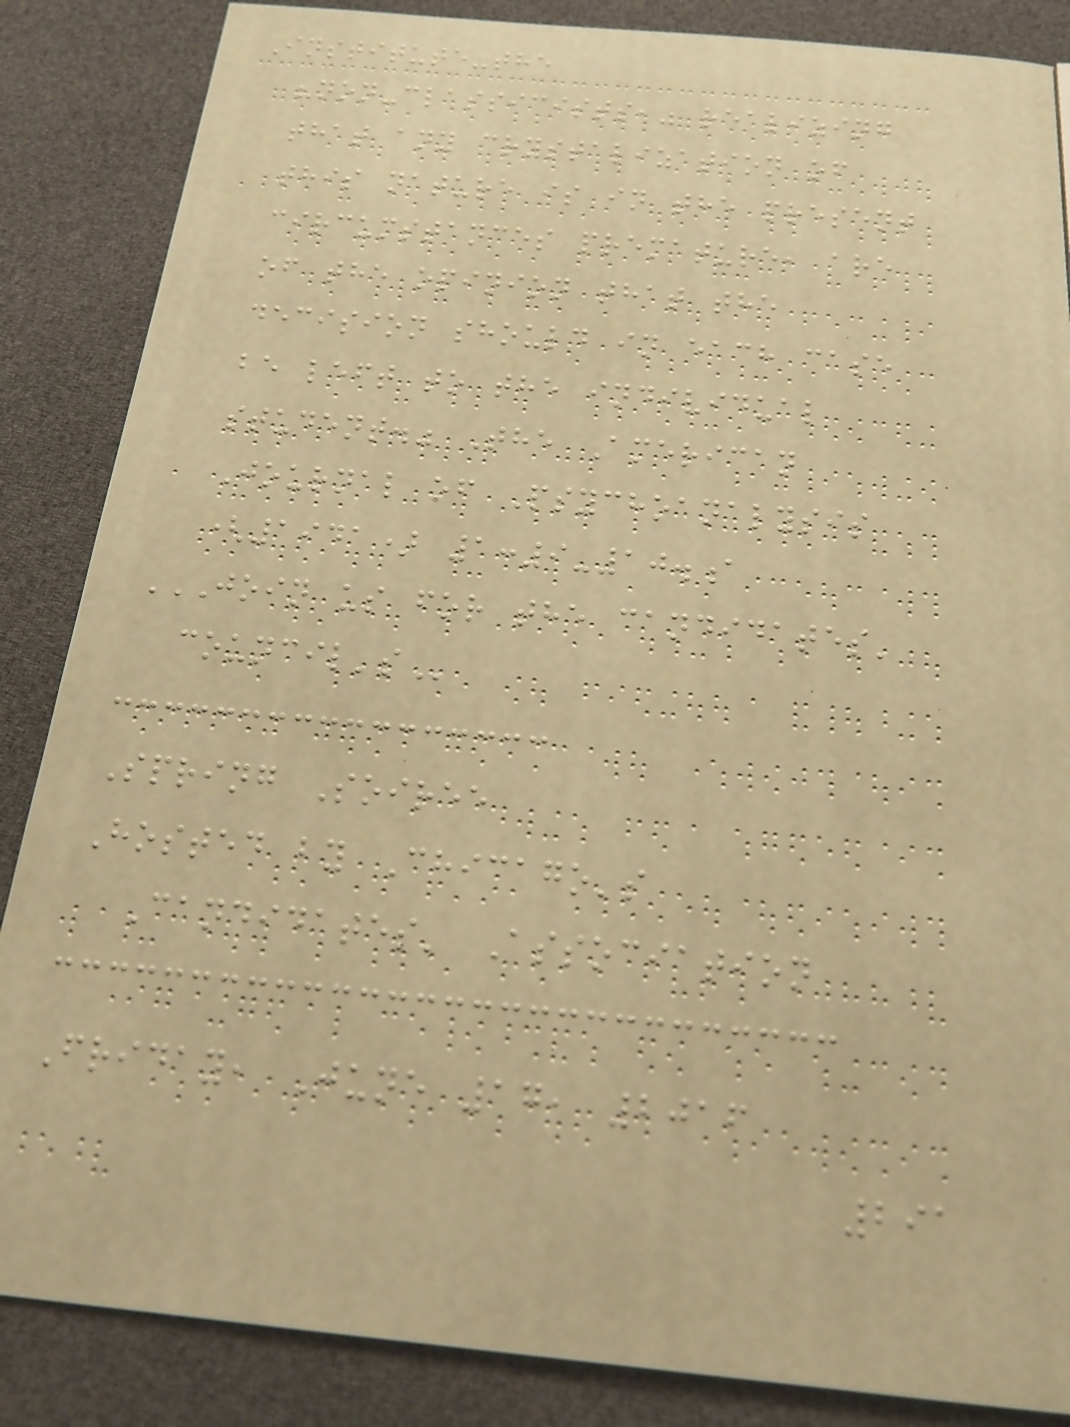Institute-the
"non-classicists," realizing
that any crystalization of
this nature is in the present
circumstances premature, are
of the opinion that the
decision should in each case
be left to the individual
student." The American
Journal of Psychoanalysis
(1941) 1:9-10.a
JOIN US FOR THE CANDIDATES'
COUNCIL'S
Spring Soiree
Hosted by Chicago's
Candidates' Association
Friday, June 17, 2016
291
